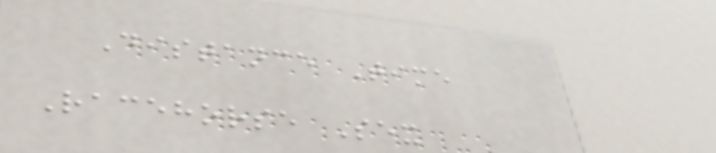Distance Time
Racehorse Sex
